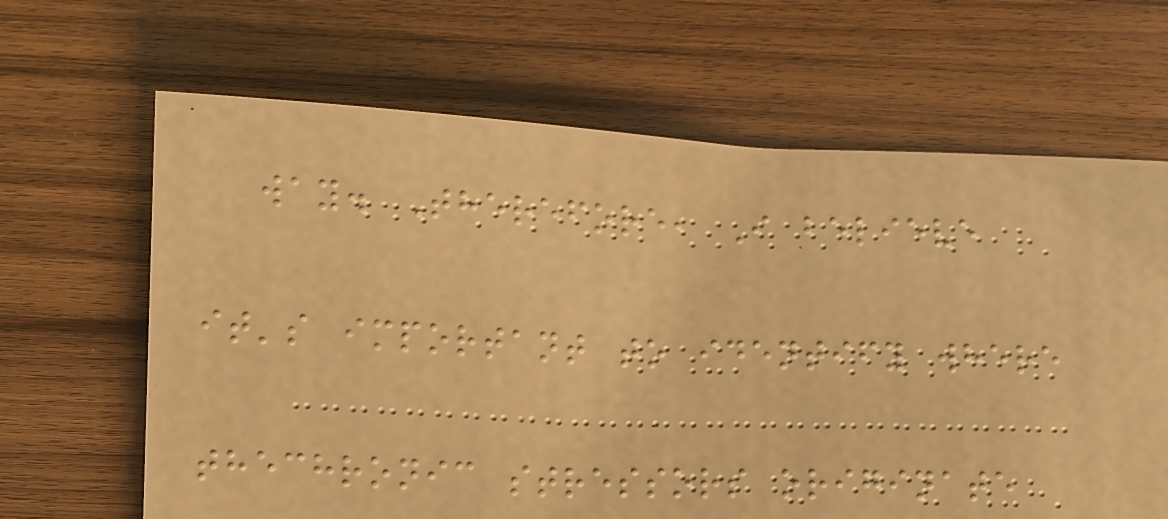way. Therefore, I believe
it's important to identify where
thechronic stressors originate
